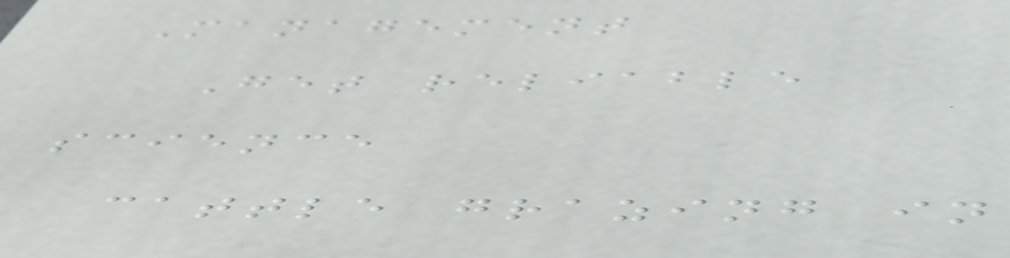Management
Get reliable
science
cattle grazing in
